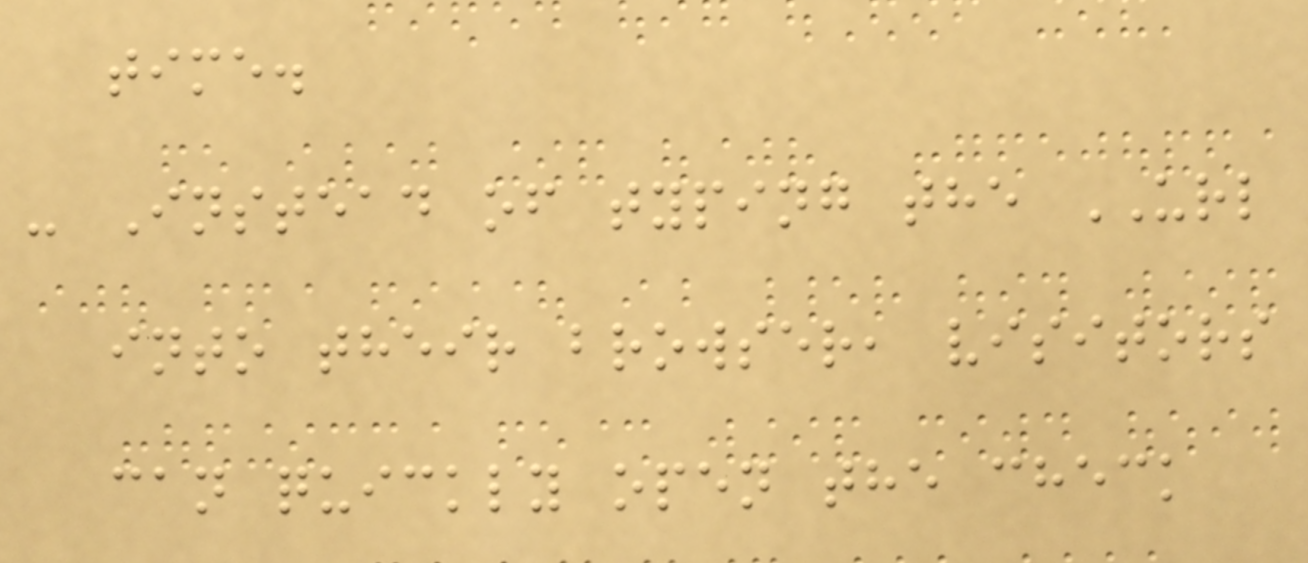time.
- Instead of typing the URL
into their browser, visitors
can quickly open the check
